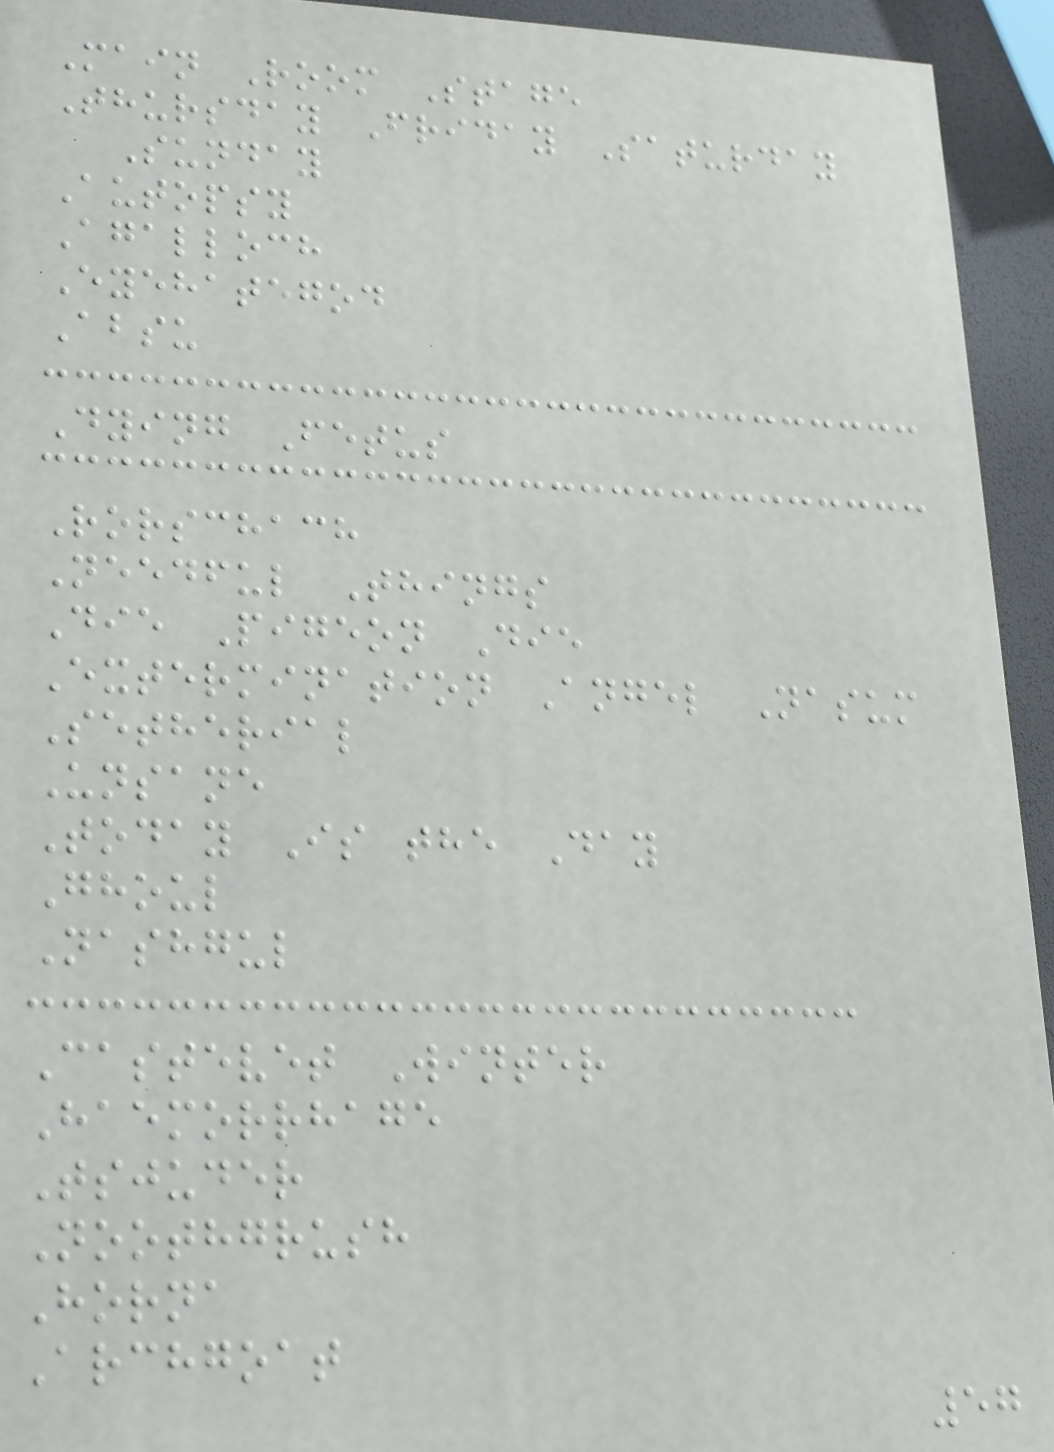Main Room Stage
Thursday Friday Saturday
Sunday
Autopsy
Agalloch
Eyehategod
Absu
Dying Fetus
Rorschach
Needful Things
Die Pigeon Die
Extermination Angel Nasum
Setherial
Unsane
Today Is the Day
Ghoul
Nashgul
Castevet Winter
Haemorrhage
Tsjuder
Noothgrush
Horna
Archgoat
57
